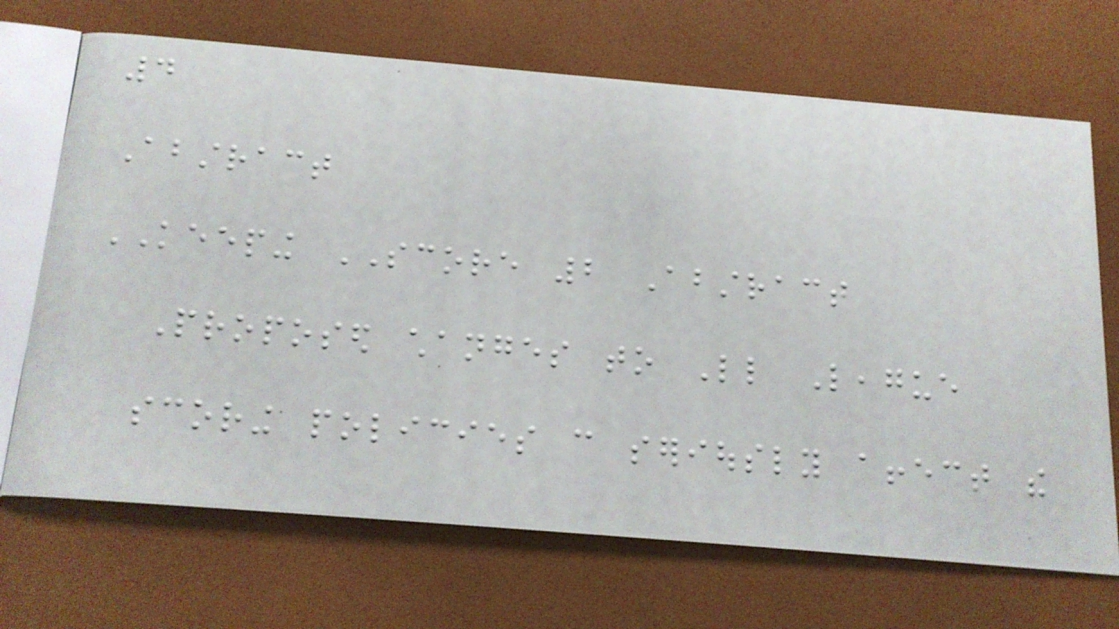4
Abstract
KEEPING SCORE 2 Abstract
Proposed changes to Little League
scoring policies can seriously affect the
